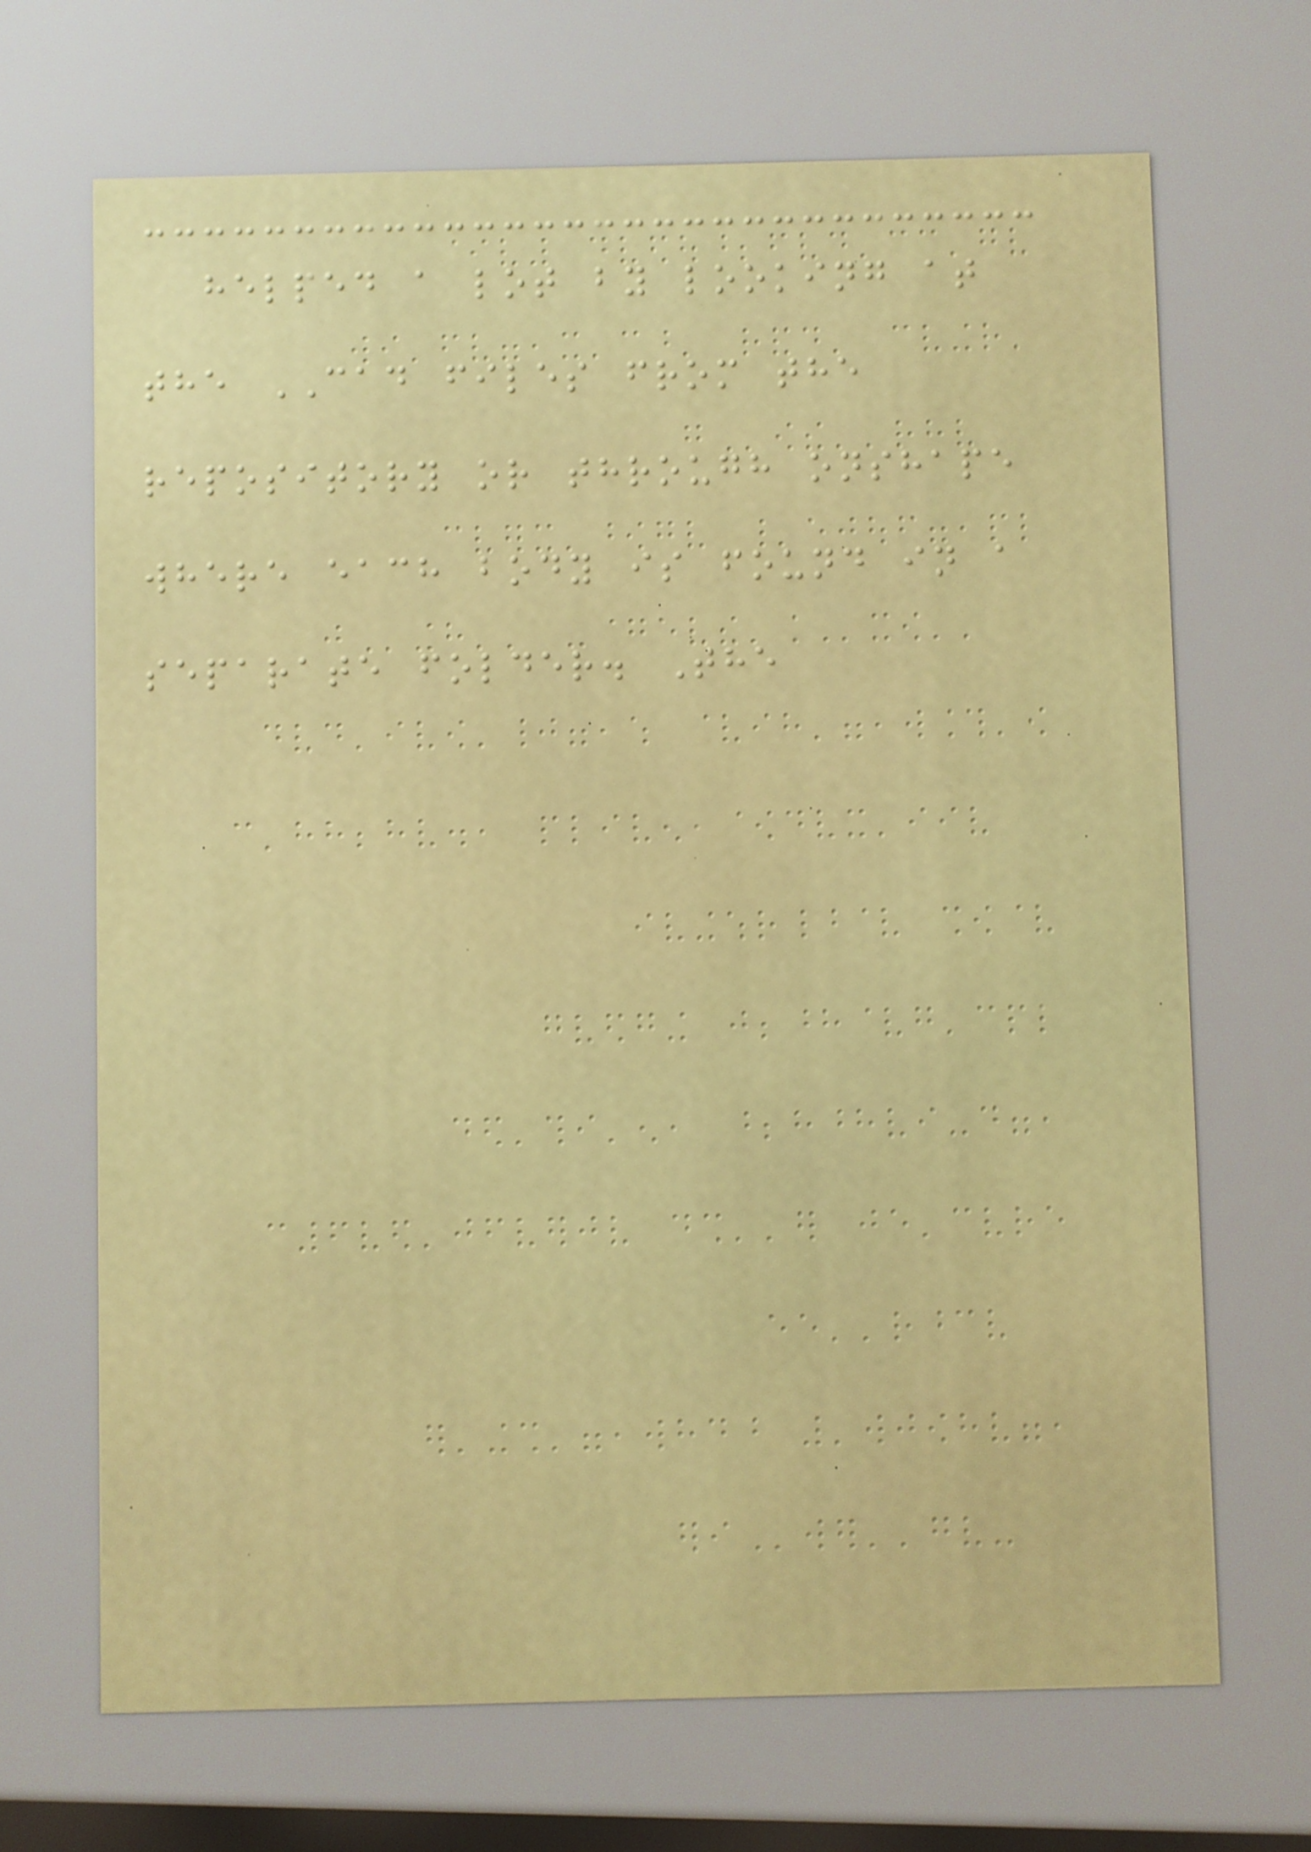helped a lot by looking at
the CAD files from the
repository or through onshape
where each body is found in a
separate folder. The
